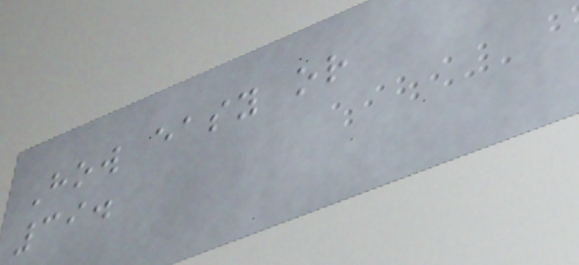How easy or
39.
